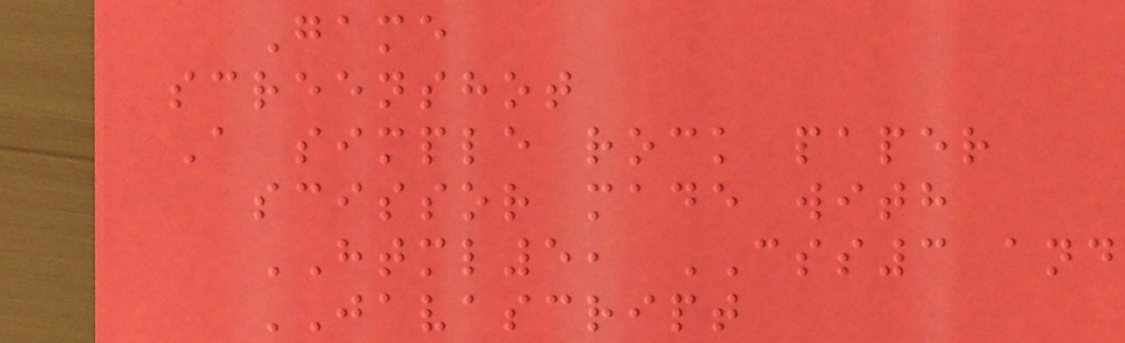Game
screenshot
A simple rock paper
scissor made with
HTML5, CSS3 and
JAVASCRIPT
